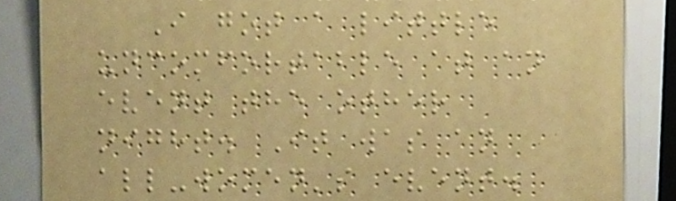I got a little
uncomfortable at an
event the other
night. It was an
all-women's event.
